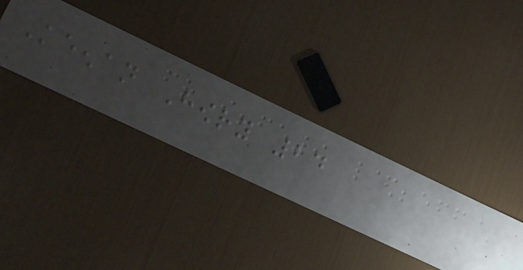Keenan Howry 24
